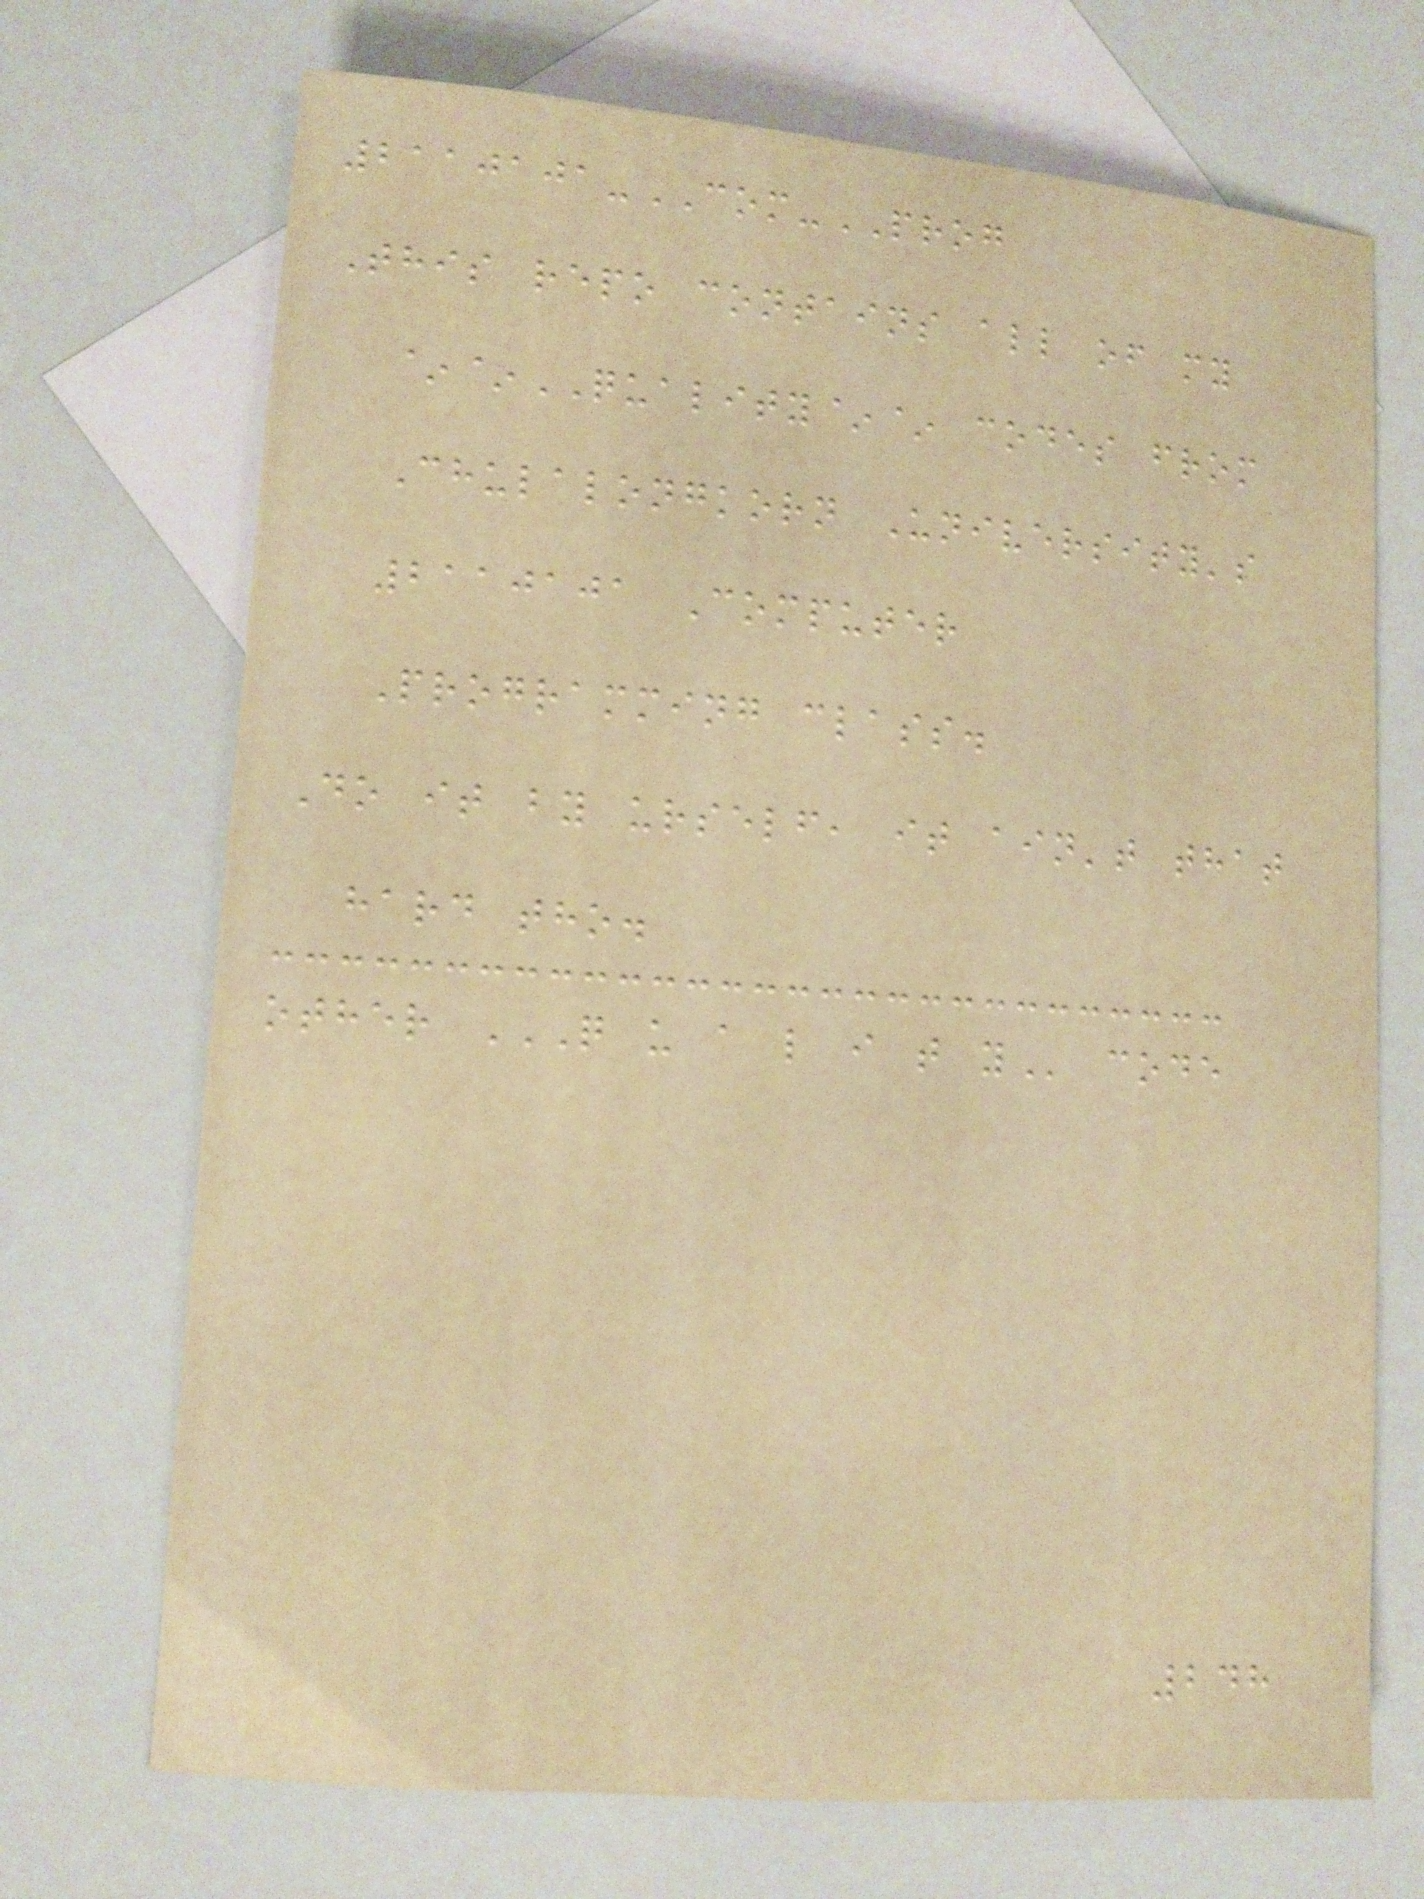2110101-COM-PROG
This repo contains all of my
~~QUALITY~~ codes from
Chulalongkorn University's
2110101 Computer
Programming class.
Do it by urself, it ain't that
hard tho.
other Q U A L I T Y code
248
